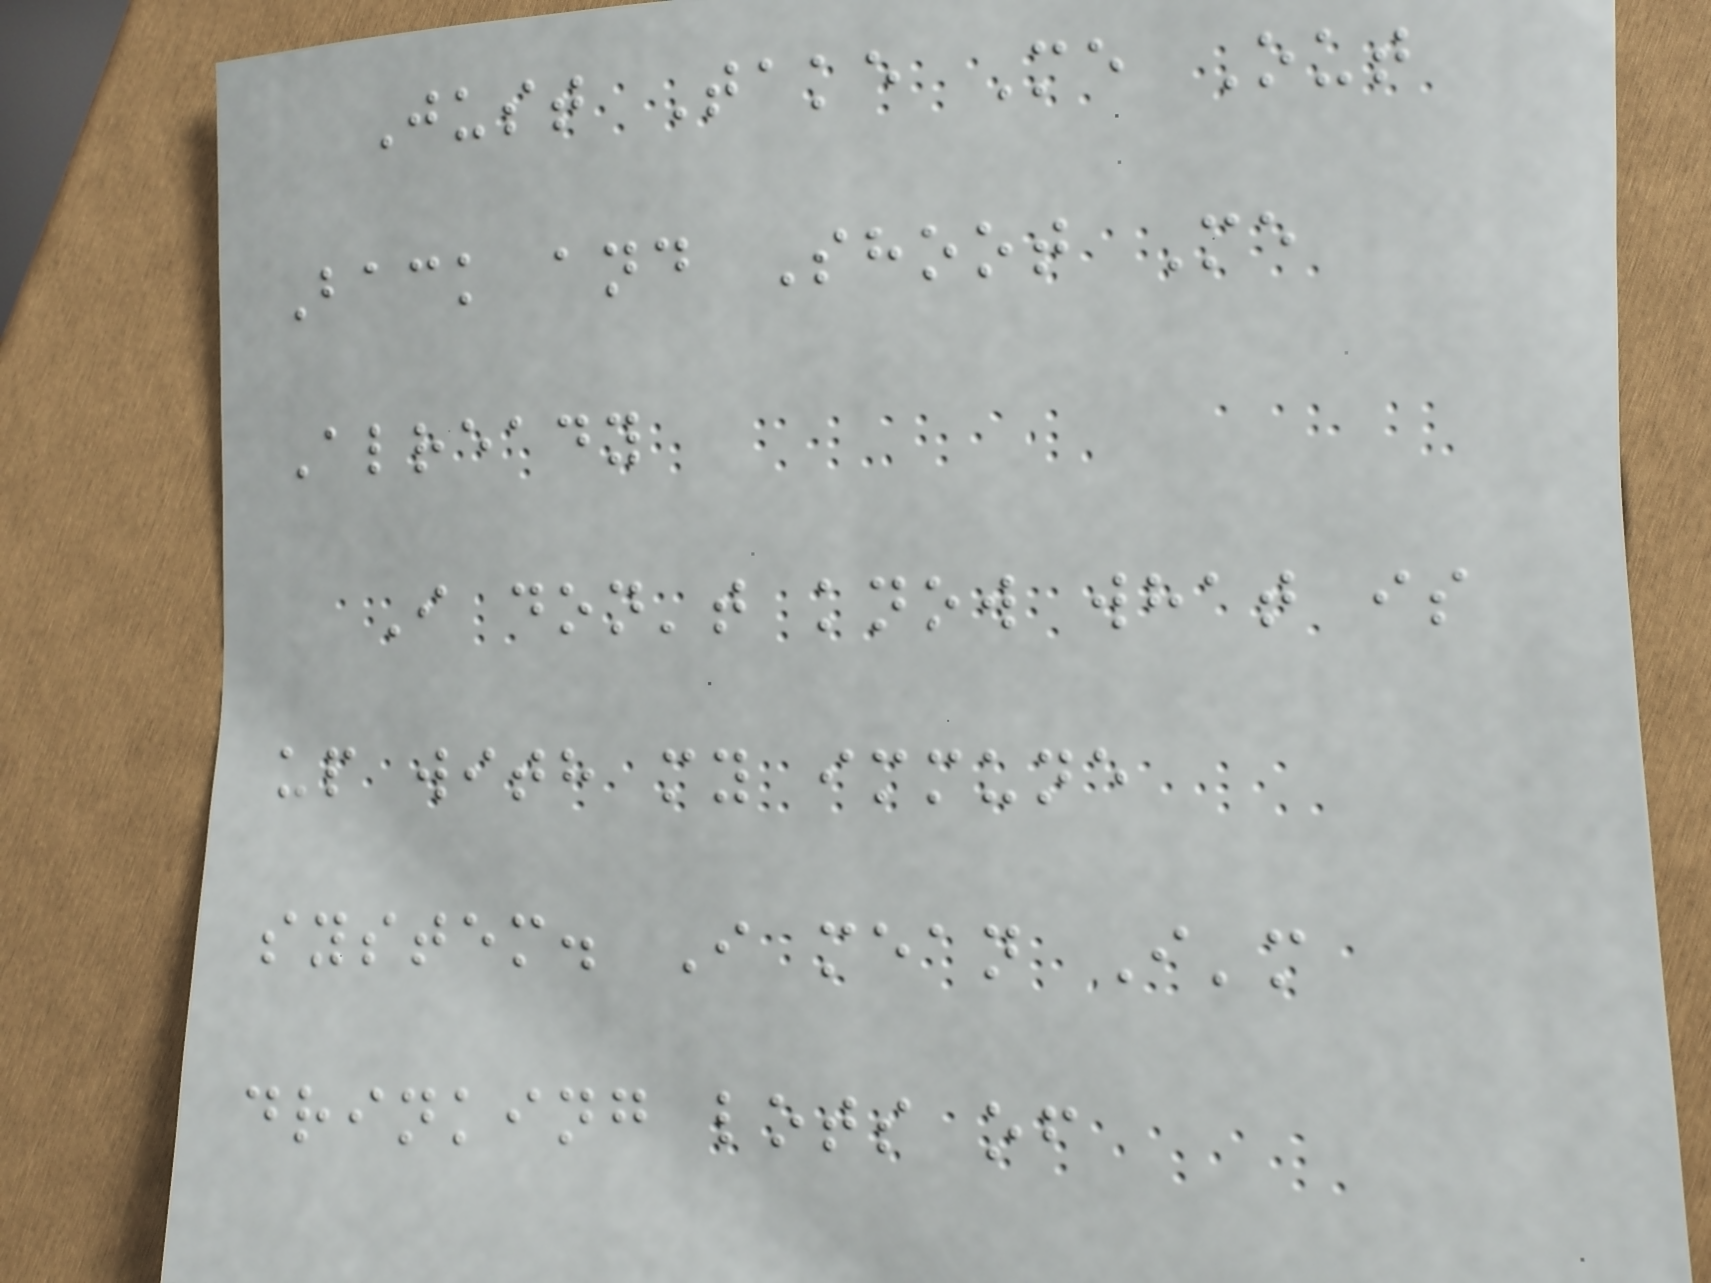Just Take Me Out
Back and Shoot Me
Already
I don't know what is
up with my immune
system. I mean I'm
drinking lots of
